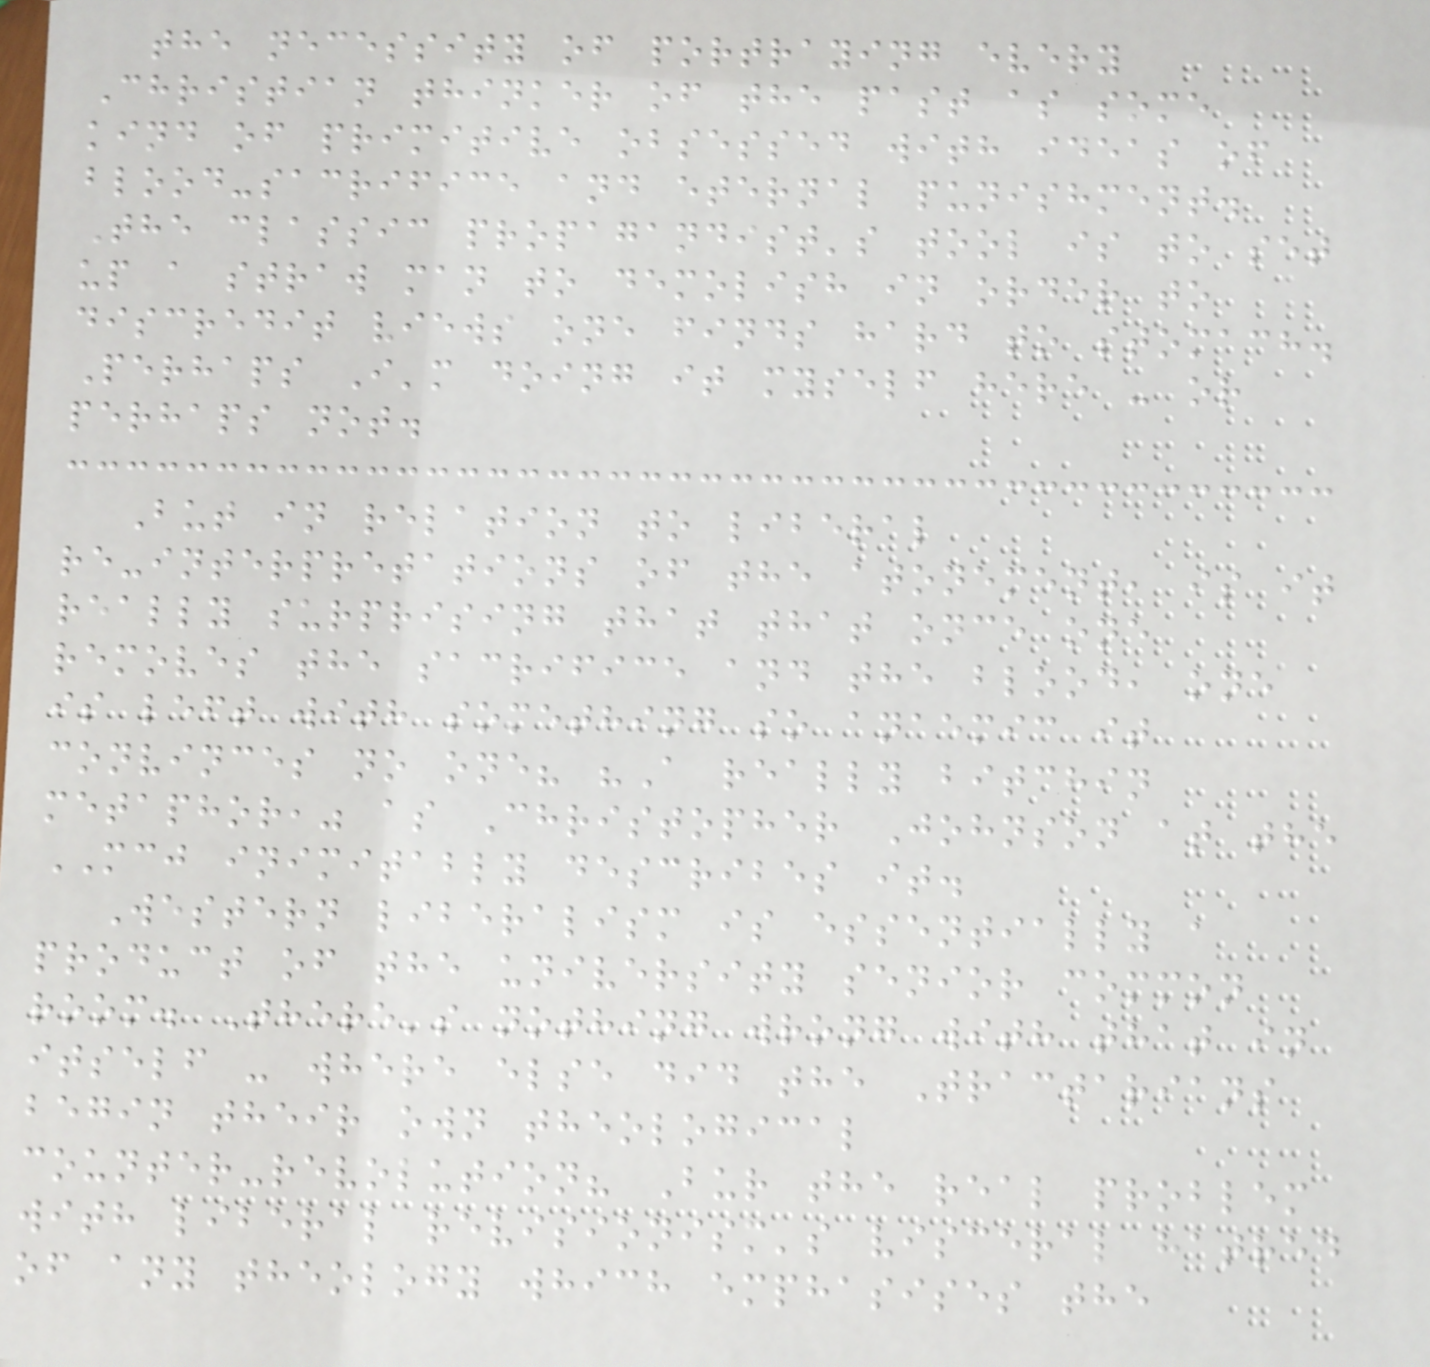the necessity of portraying every
Christian thinker of the past as some
kind of primitive obsessed with ideas of
blood-sacrifice and eternal punishment.
The classic propagandist's tool is to set
up a straw man to demolish in order to
discredit views one finds hard to stomach.
Perhaps I'm doing it myself here - or
perhaps not.
But in relation to liberal
re-interpretations of the atonement, is it
really surprising that that once one
removes the sacrifice and the blood, one
is left with something so anaemic it
convinces no one? "A really bitchin
metaphor," as Christopher Johnson at the
MCJ inimitably describes it.
Western liberalism is essentially a
product of the university senior common
room. There's nothing wrong with that in
itself - where else did the Tractarians
begin their own theological
counter-revolution? Bur the real problem
with liberal revisionism's visceral hatred
of any theology which emphasises the
